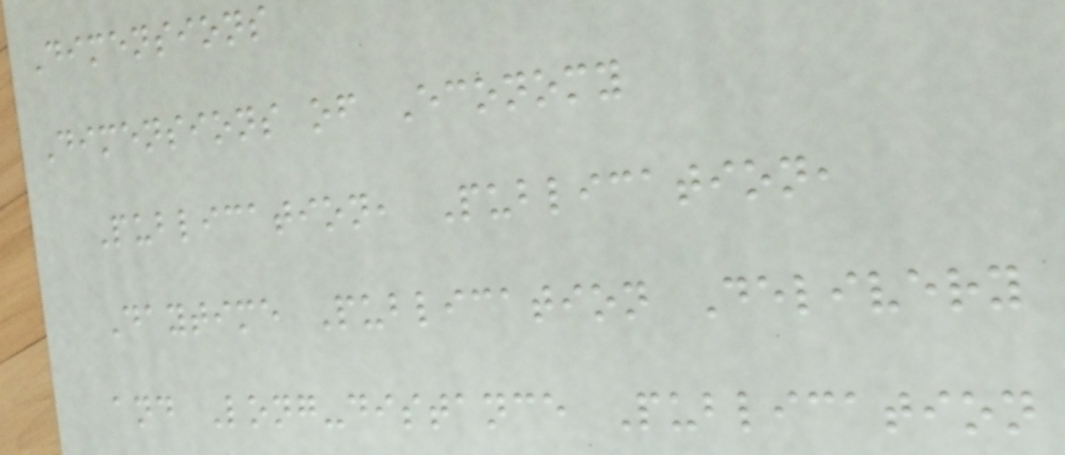Dimensions
Dimensions of Economy
Publication, Publication,
Daytime Publication Delivery
and Long-distance Publication
